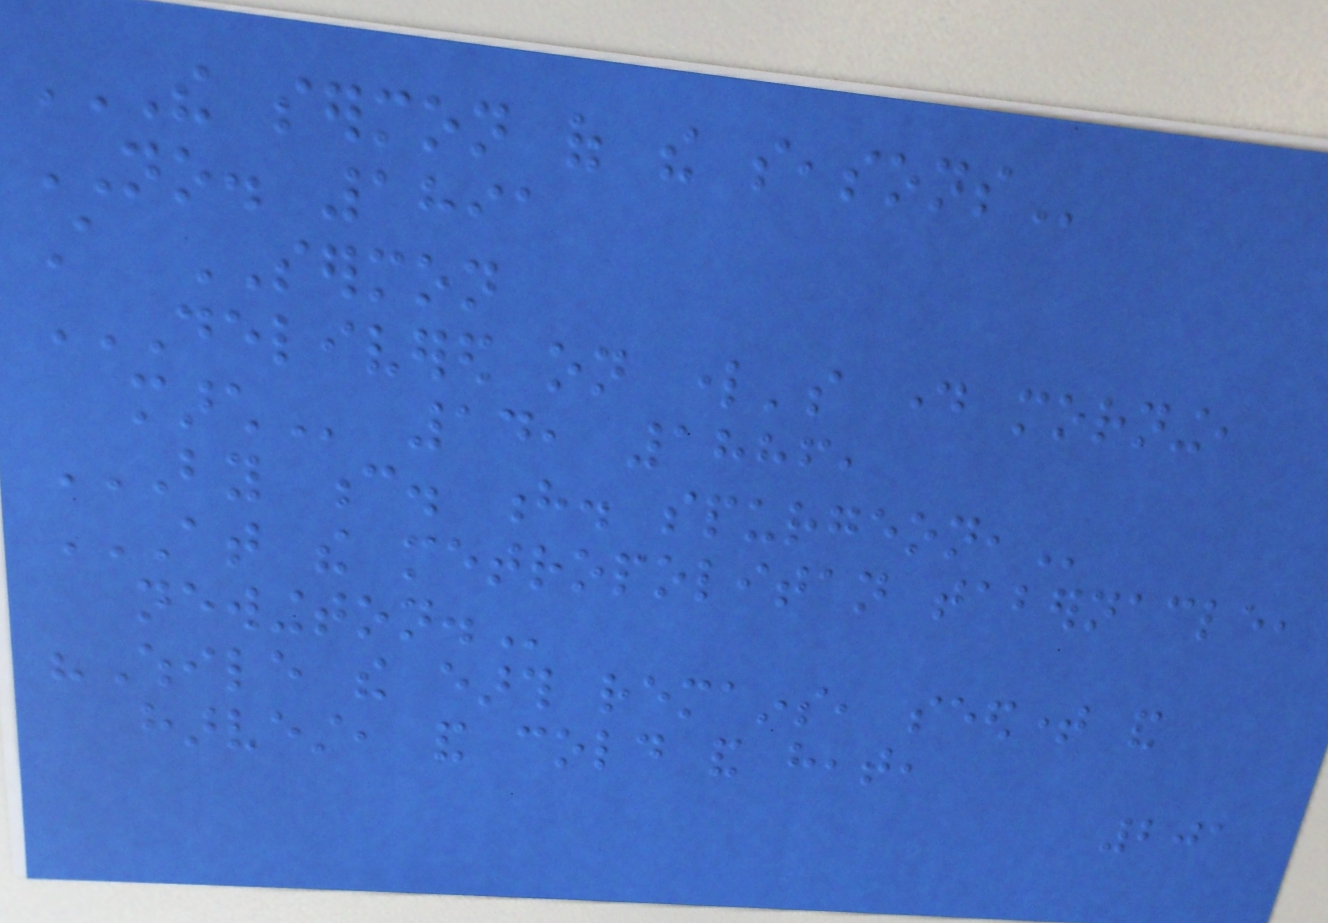THE SERMON OF THE SEASONS
NO. 1891
A SERMON
DELIVERED ON LORD'S DAY MORNING,
MARCH 14, 1886,
BY C. H. SPURGEON,
AT THE METROPOLITAN TABERNACLE,
NEWINGTON.
"While the earth remains, seedtime and
harvest, and cold and heat,
201
